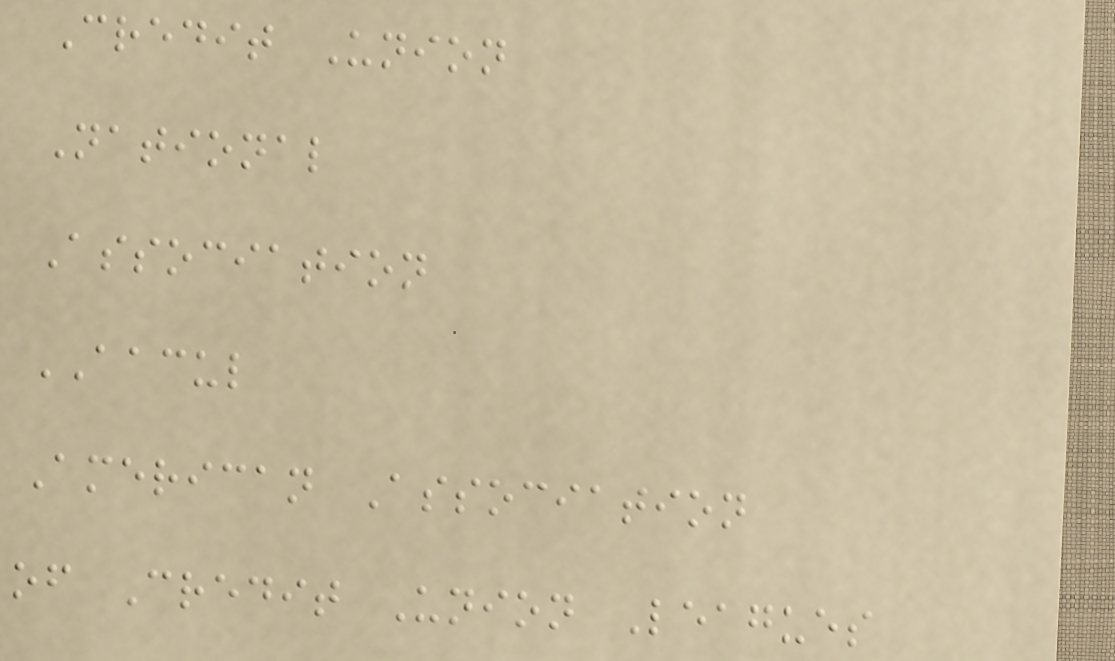Credit Union
National
Association
AACUL
American Association
of Credit Union Leagues
